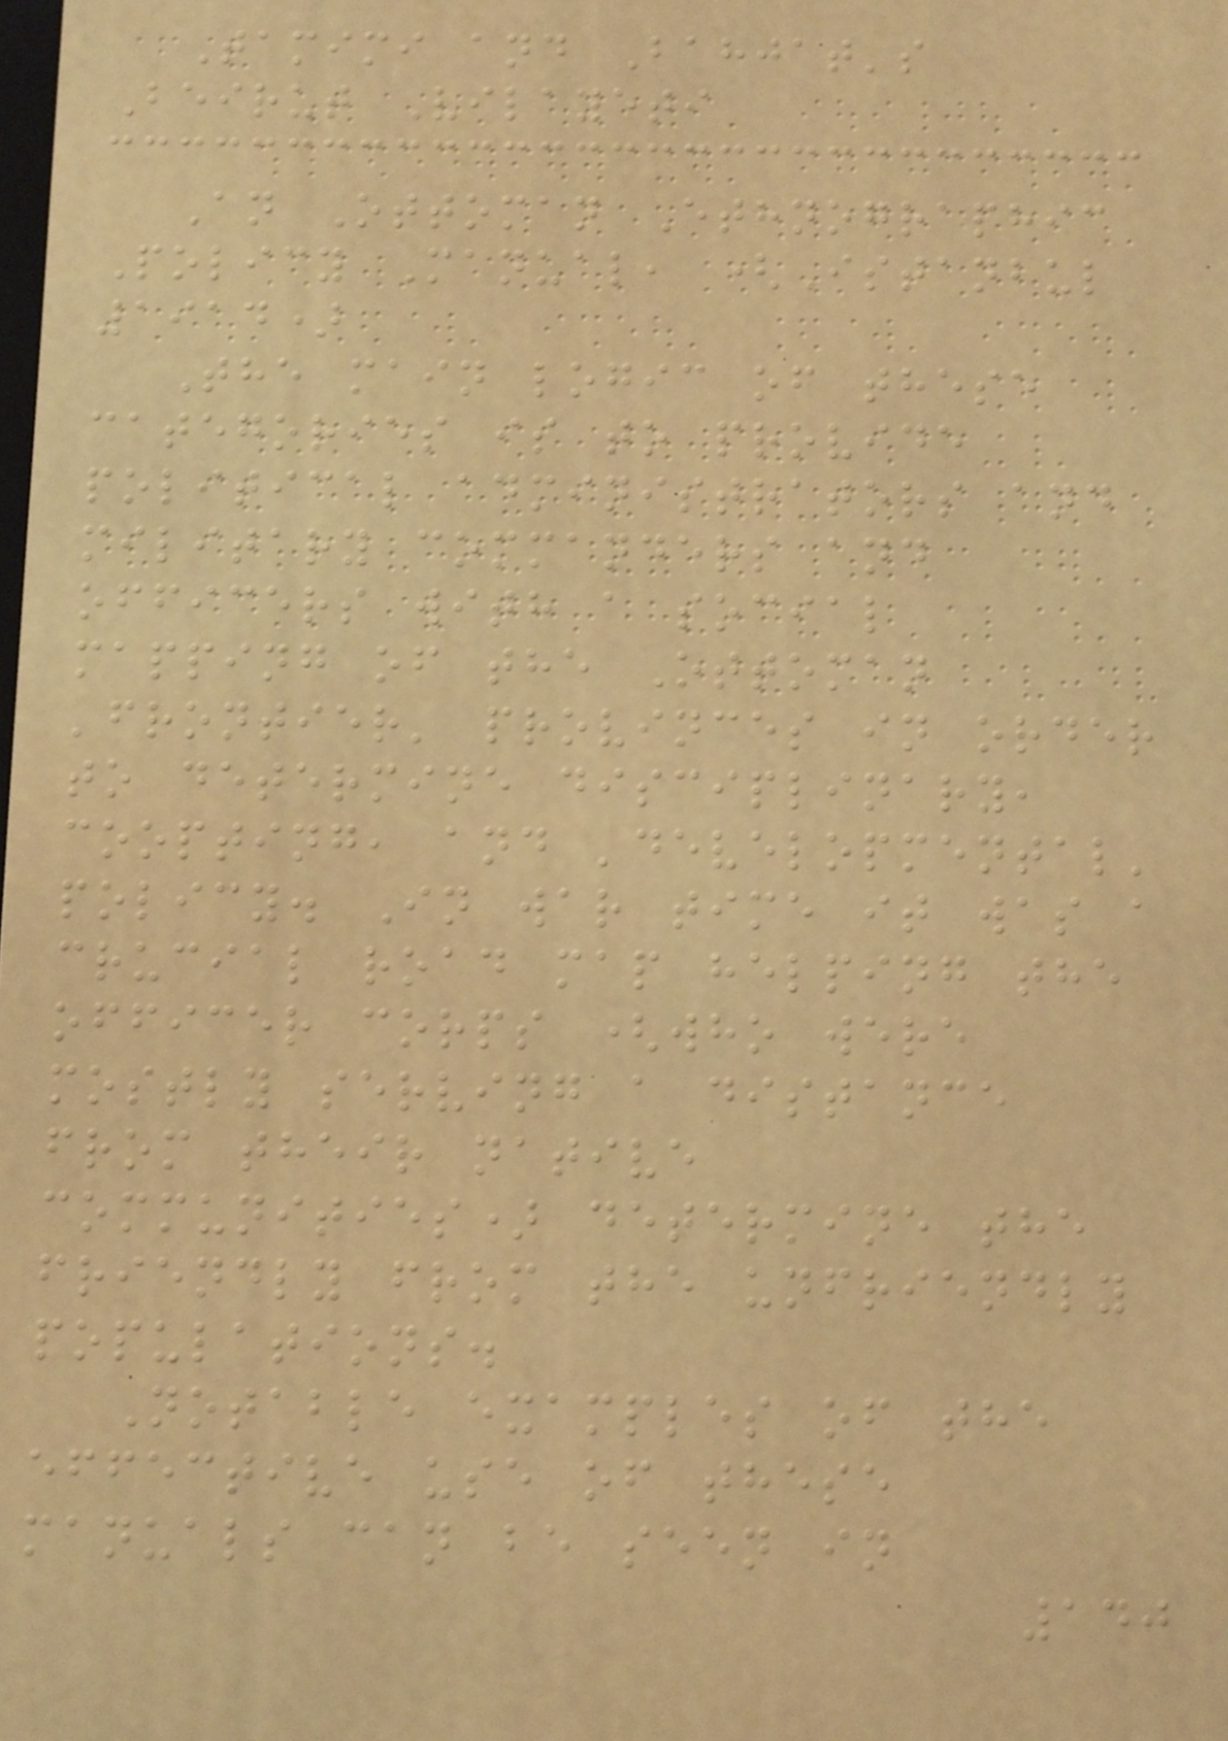Tamimi and Bahjat's
Beirut Vilayeti
An Ottoman Ethnographic
Policy Manual, (Istanbul
1914)
The main logic of these
categories is to provide
political administrators and
military commanders and
officers with a social
mapping of the Ottoman
'frontier' provinces in order
to determine disciplinary,
coopting, and 'developmental'
policy. In war time it was a
crucial road map helping the
officer corps (who were
mostly serving a distance
from their native
communities) determine the
friendly from the unfriendly
populations.
Notable examples of the
effective use of these
manuals can be seen in
140
